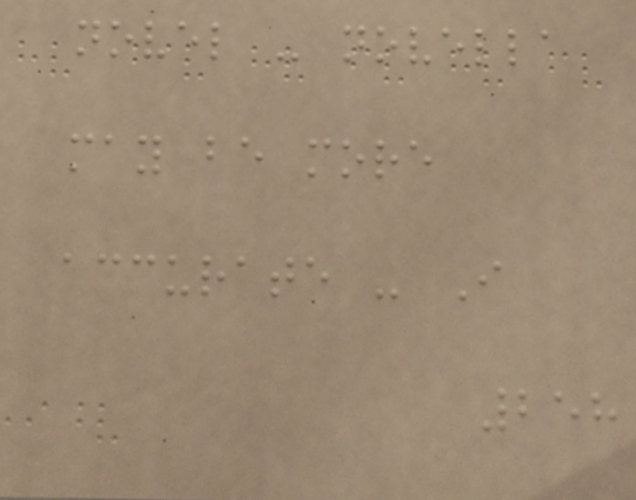novel - novella
may be more
accurate - I
258
